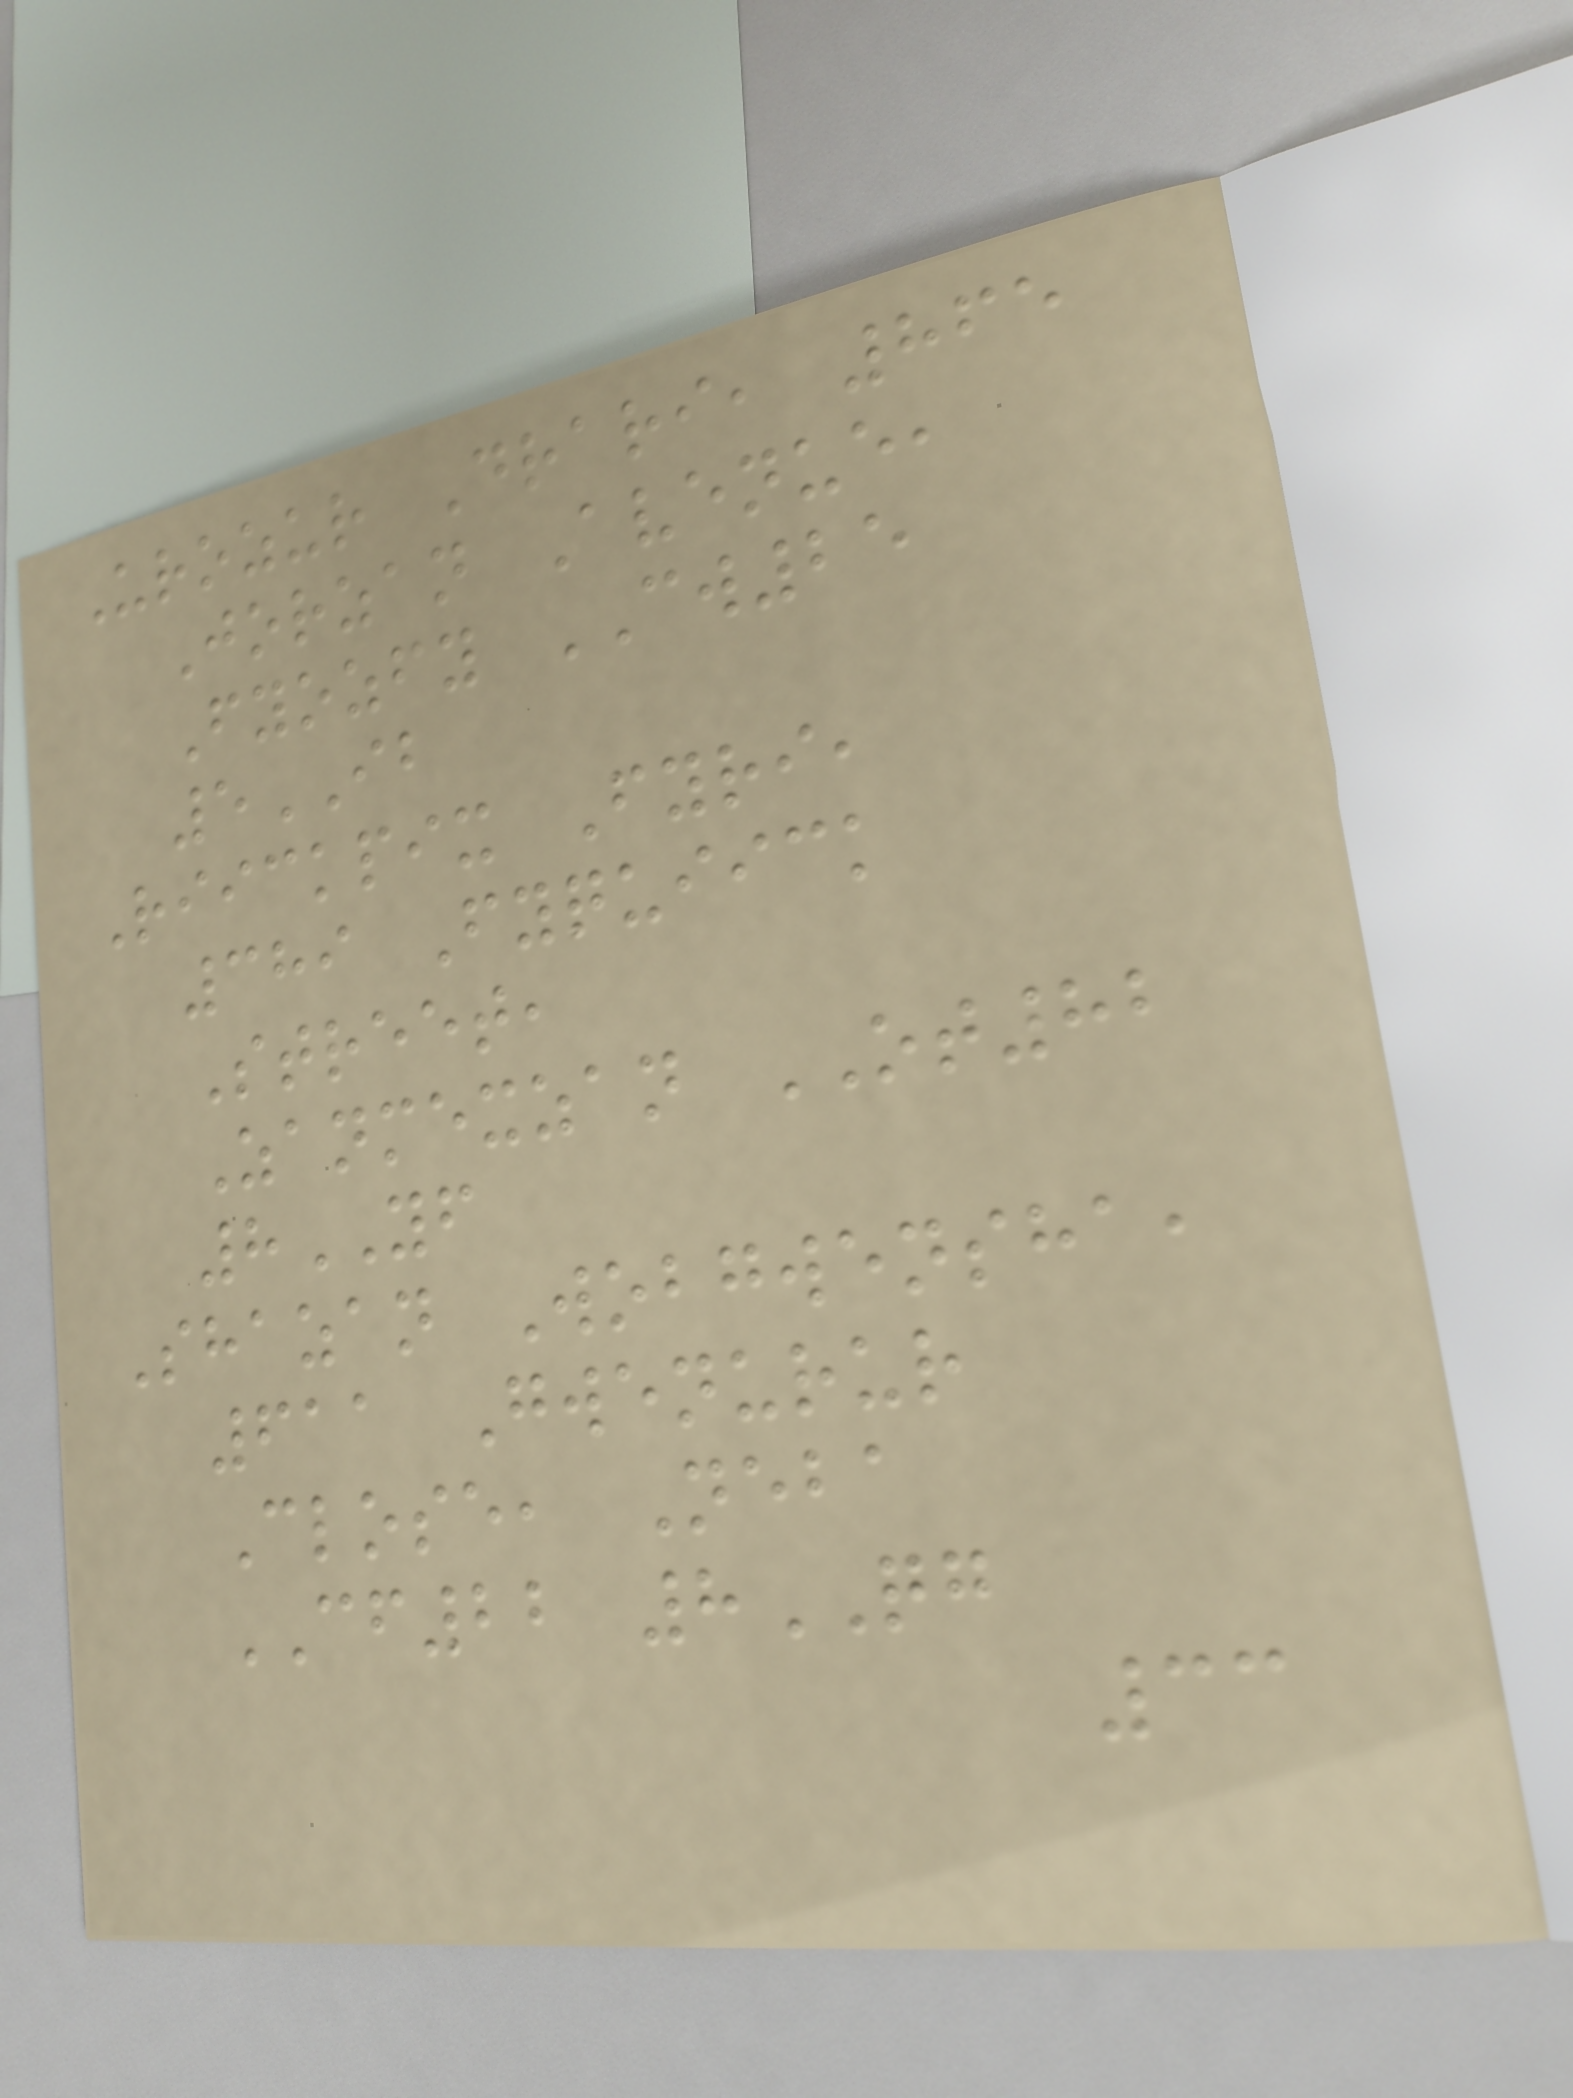Urozur Drari, 865
Jorzan Avenue,
Fyozfy CW25
5IB
Riickpix Fyri,
389 Fyquiick
Street,
Zanmexzan OT82
8YF
Shazan Wobgwensha,
611 Gwenurur
Close, Neba
CF22 8QG
33
